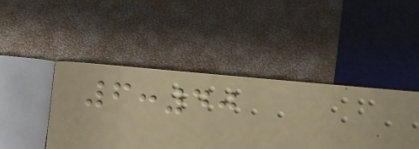6:40
